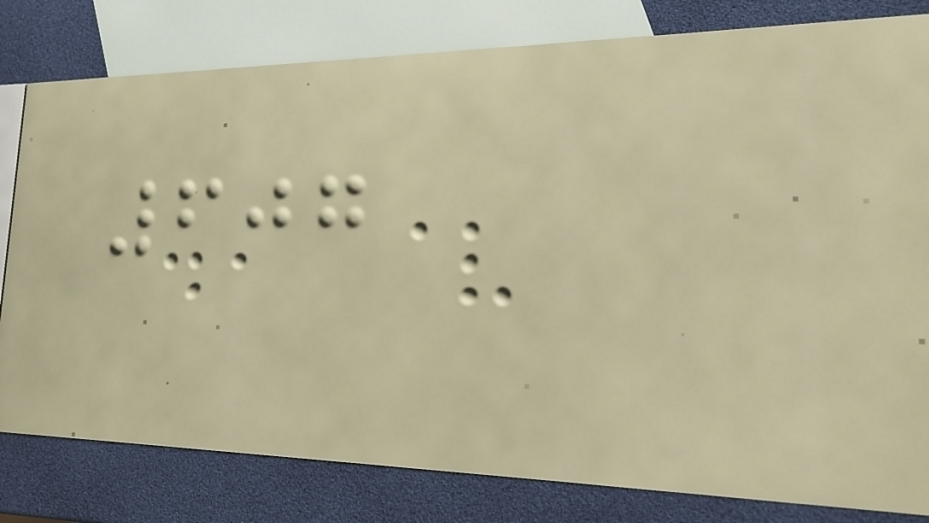607
